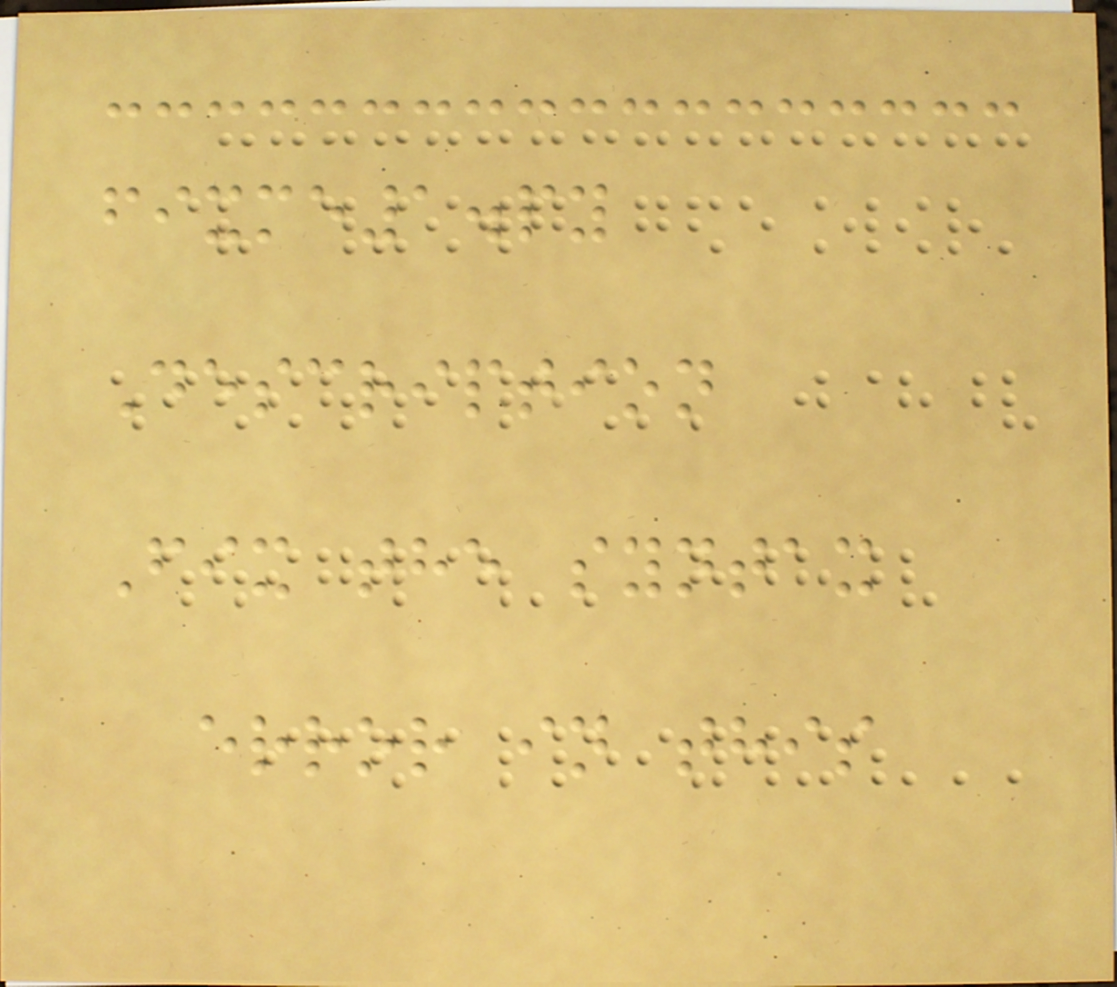fixme1.py
Description
Fix the syntax
error in this
